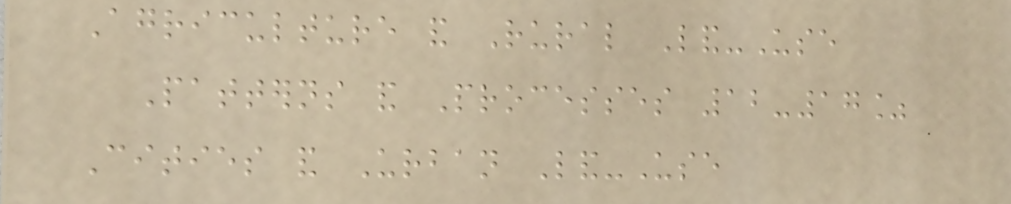Agriculture and Rural Land-Use
Patterns and Processes 12-17%
Cities and Urban Land-Use
